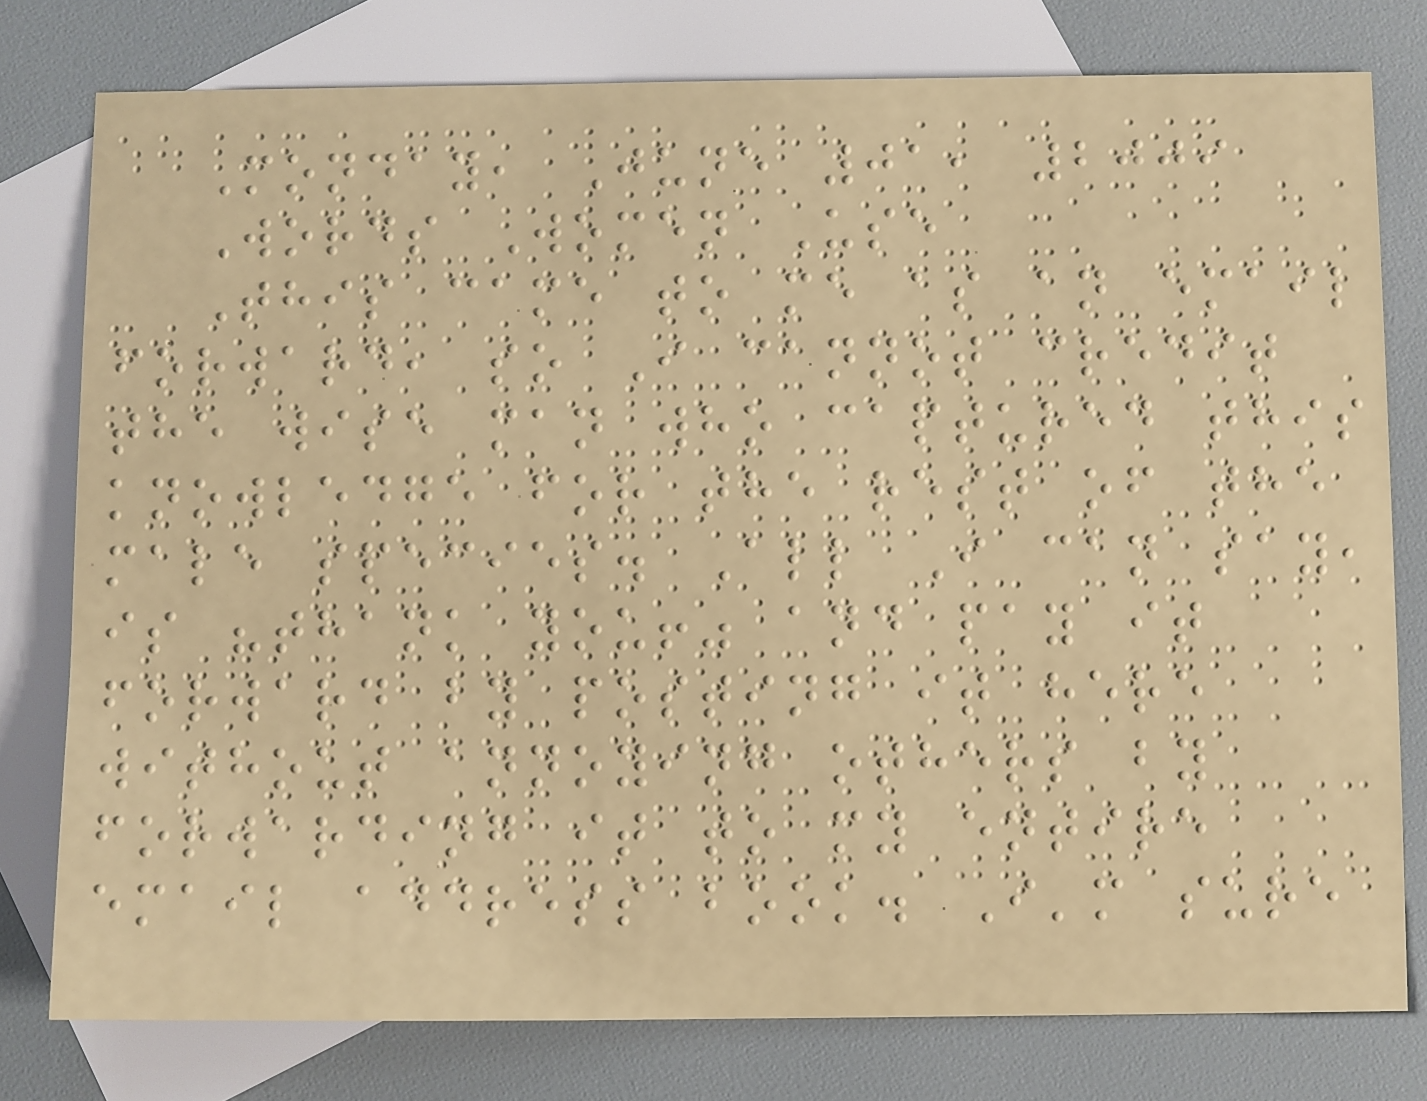Monday, June 01, 2009
Words Women Use
This came to me as an email
forward, so I cannot credit
the wise man who captured this
knowledge for the rest of the
male species. All I can say,
is "thank you!" and pay it
forward by posting it here
without annoying others by
forwarding it to my entire
email address book. I'm sure
